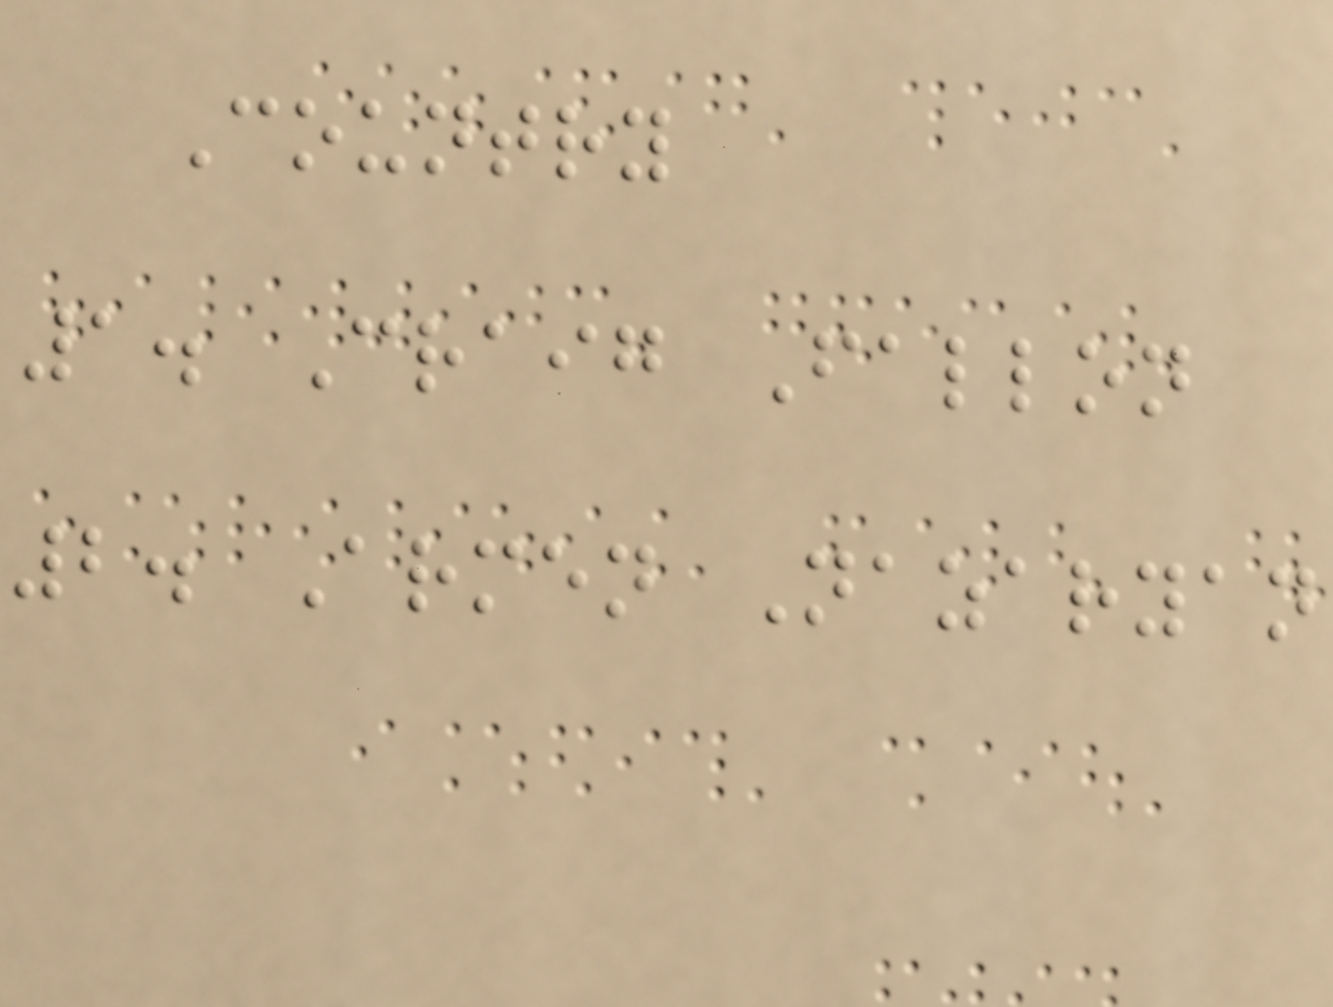Country
1. Craig Fallon
2. Armen Nazaryan
